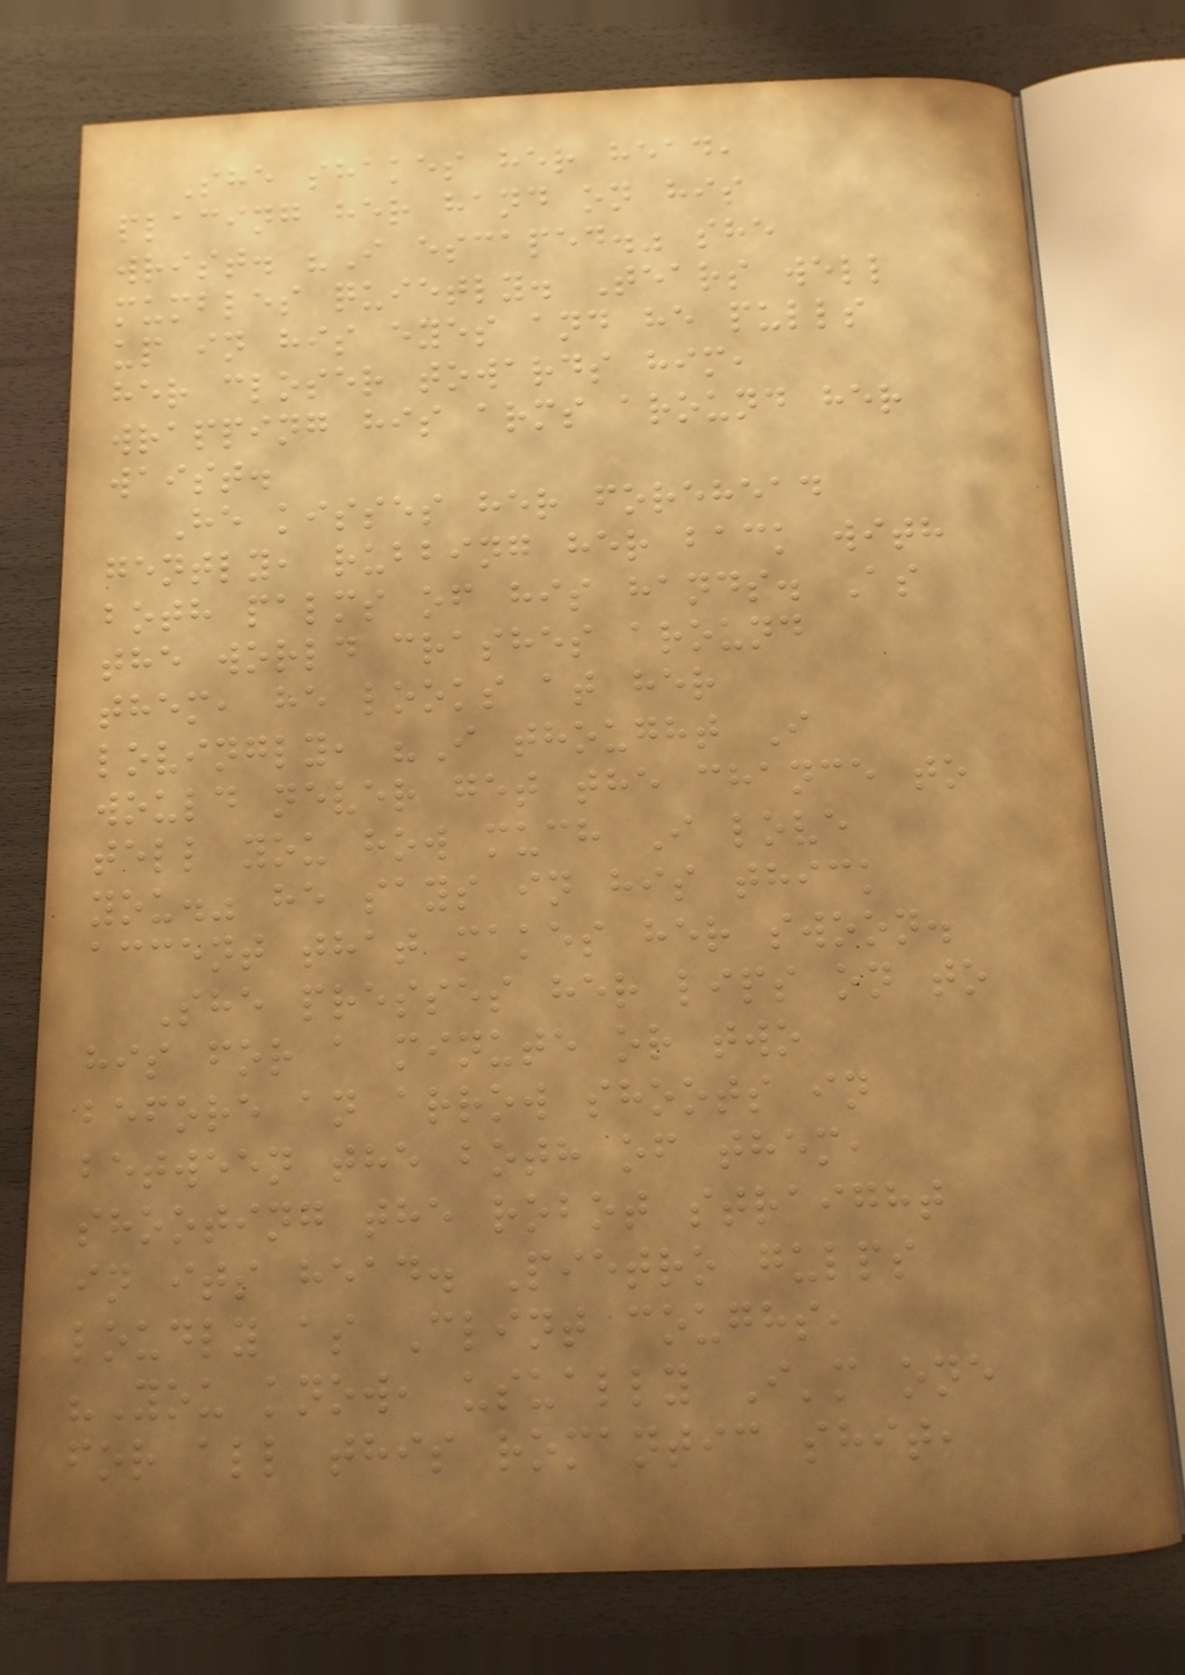She shakes her head,
placing her hand on his
wrist. "I escaped." she
mumbles quietly. Tears well
up in his eyes and he pulls
her closer towards him,
wrapping his arms around her
waist.
He kisses her forehead
gently, rubbing her back with
both palms of his hands. As
the world crashes around
them, he looks at her
lovingly, "I thought I
would never get the chance to
tell you how much I love
you." he says in his thick
accent that makes her swoon.
She presses her lips on to
his for a minute or two
before an arrow shoots in
between the both of them,
shooting the robot straight
in its head. Pietro gulps
loudly as Clint coughs,
"You know, usually I'm one
for all this romantic shit,
